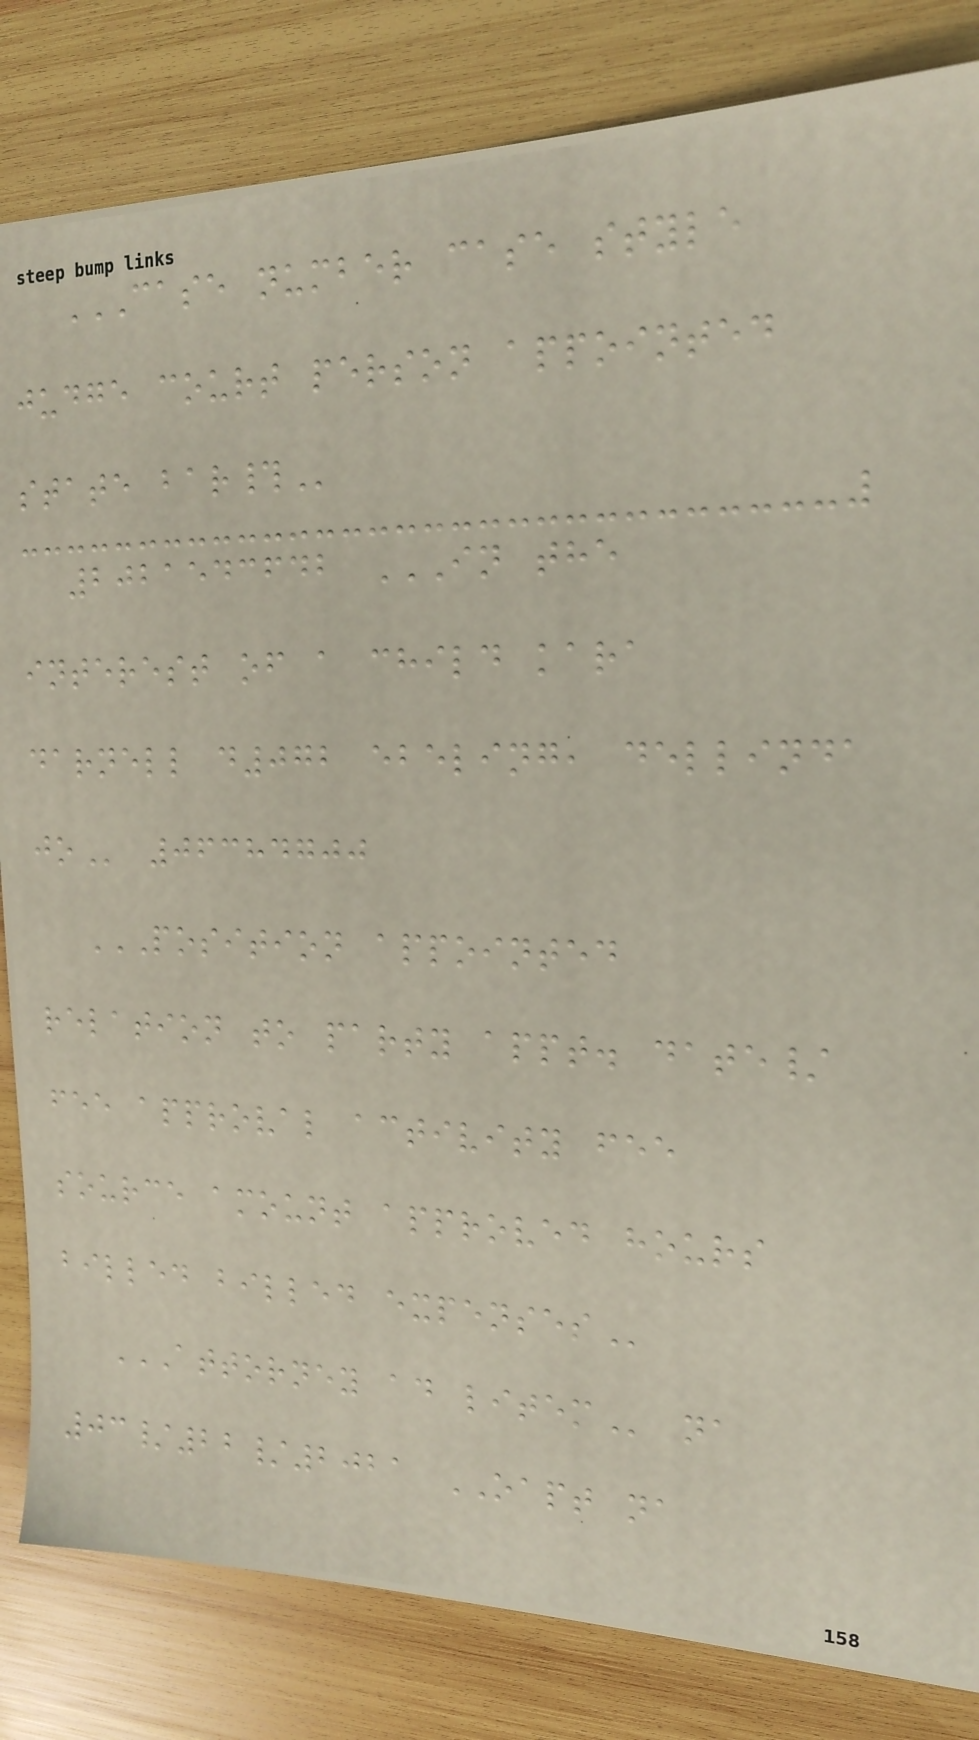CASE NUMBER CASE STYLE
JUDGE COURT PERSON APPOINTED
STATE BAR#
2021543642 IN THE
INTEREST OF A CHILD KARA
DARNELL D072 EBELING, DELLINDA
JO 06384700
POSITION APPOINTED
RELATION TO PARTY APPT. DATE/
FEE APPROVAL ACTIVITY FEE
SOURCE AMOUNT APPROVED HOURS
BILLED BILLED EXPENSES
ATTORNEY AD LITEM na
03/22/2021 OAPT na
